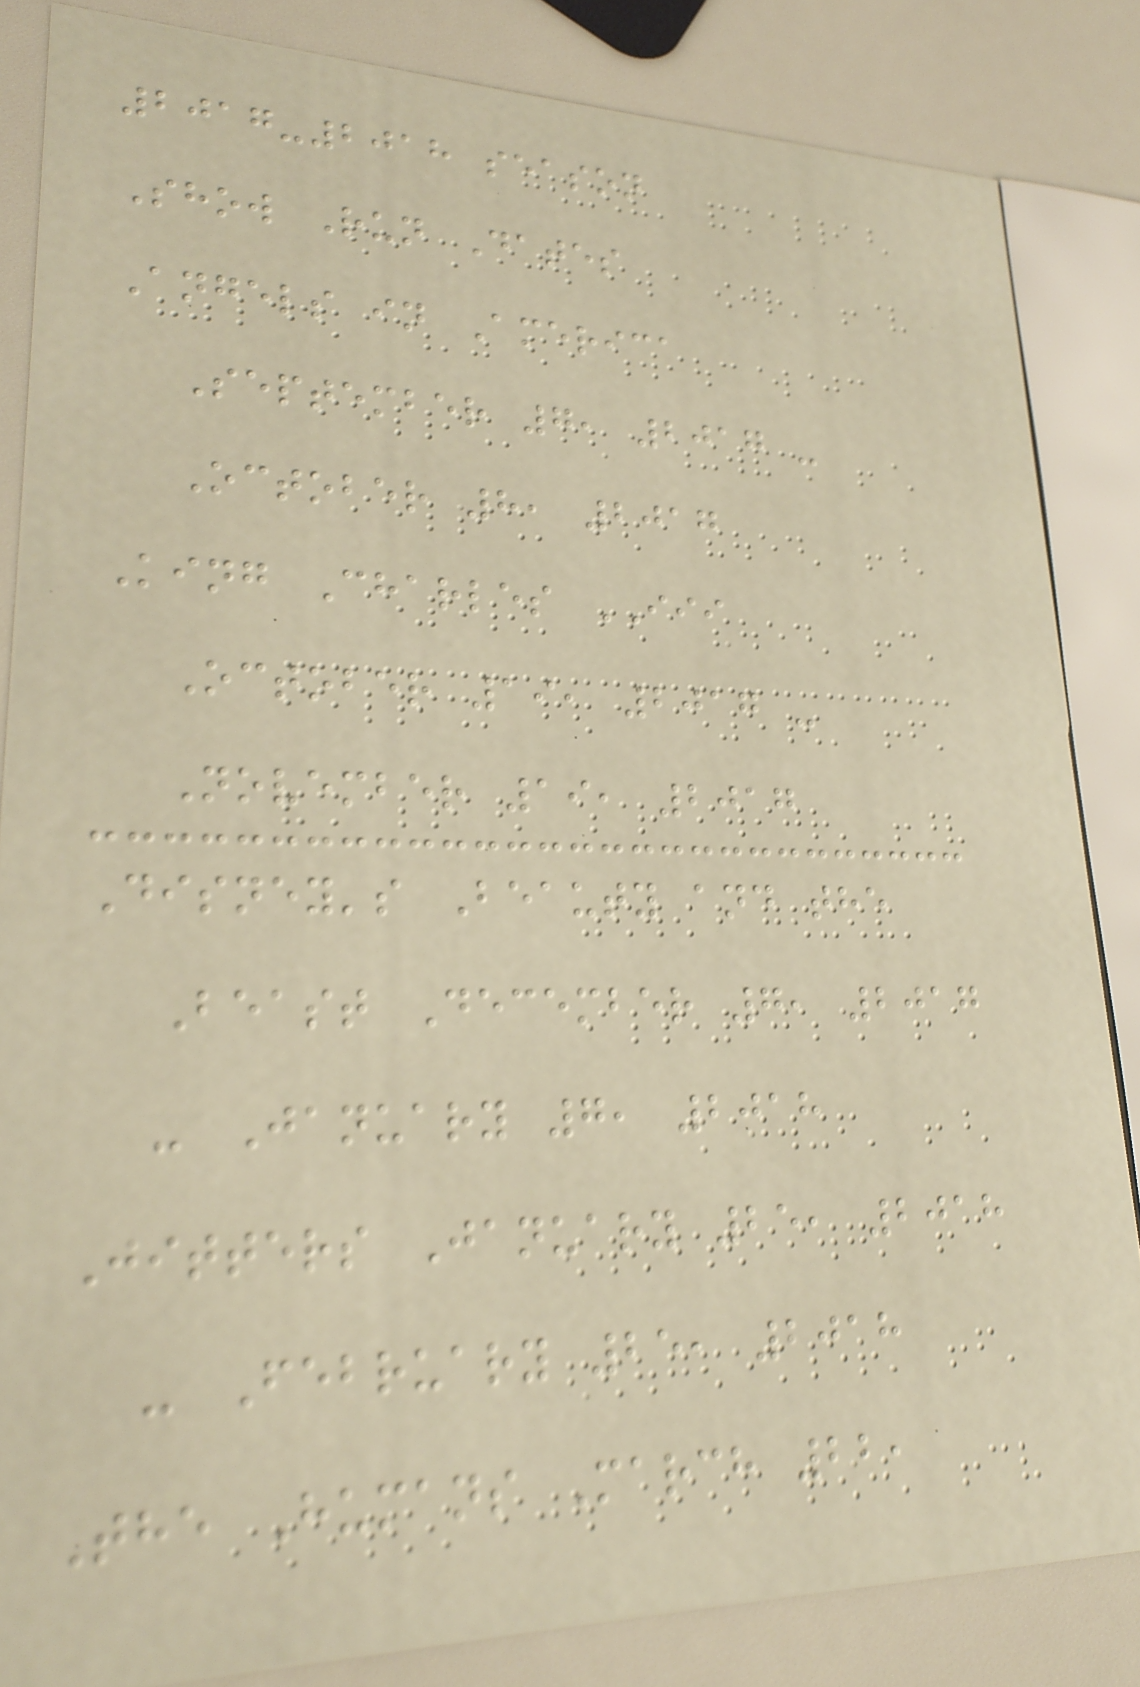2017-2018 season
Show Run Dates
Angels in America
September 7, 2017 -
October 8, 2017
King Charles III
October 19, 2017 -
November 19, 2017
Disney's Beauty and the
Beast December 7, 2017
- January 7, 2018
Jitters January 25, 2018
- February 25, 2018
The Humans March 22,
